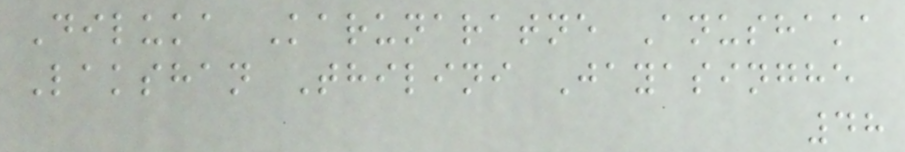Diluka Karunaratne Anushaka
Lakshan Thilini Jayasinghe
48
